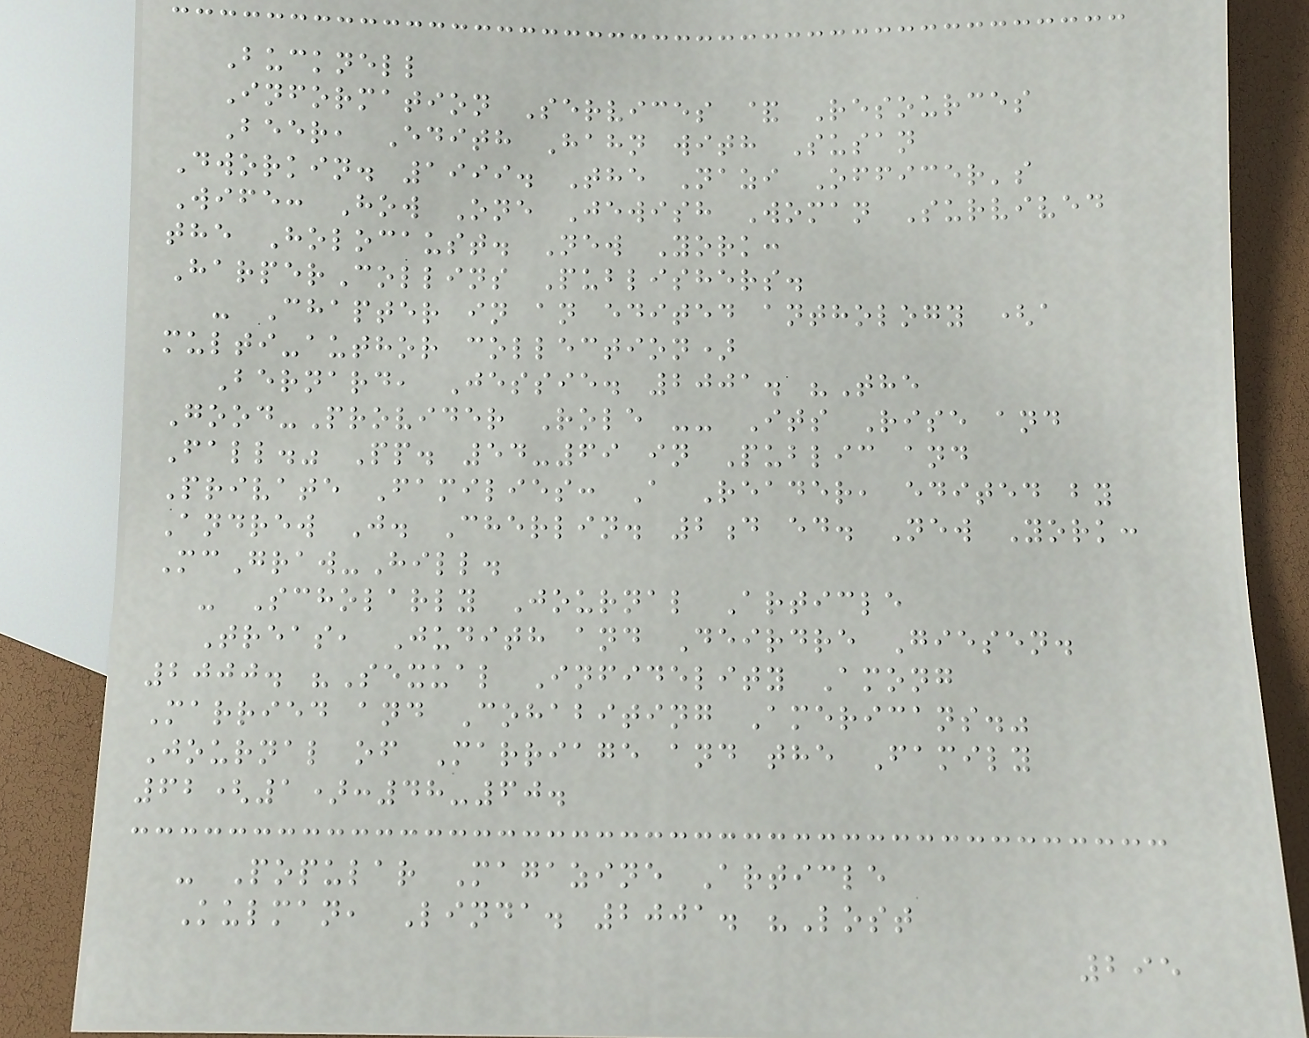Bucknell
Information Services & Resources
Beer, Edith Hahn with Susan
Dworkin. 1999. The Nazi Officer's
Wife: How One Jewish Woman Survived
the Holocaust. New York:
HarperCollins Publishers.
- Chapter in an edited anthology (a
multi-author collection)
Bernard, Jessie. 2001. "The
Good-Provider Role -- Its Rise and
Fall." Pp. 54-69 in Public and
Private Families: A Reader, edited by
Andrew J. Cherlin. 2d ed. New York:
McGraw-Hill.
- Scholarly Journal Article
Treas, Judith and Deirdre Giesen.
2000. "Sexual Infidelity Among
Married and Cohabiting Americans."
Journal of Marriage and the Family
62(1):48-60.
- Popular Magazine Article
Kulman, Linda. 2001. "Lost
295
